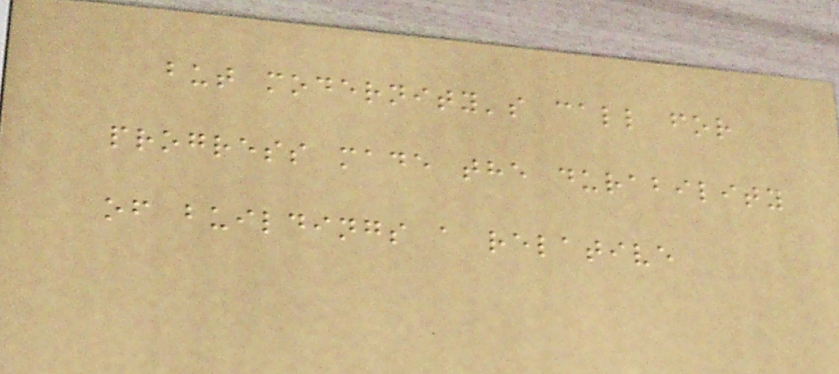but modernity's call for
progress made the durability
of buildings a relative
